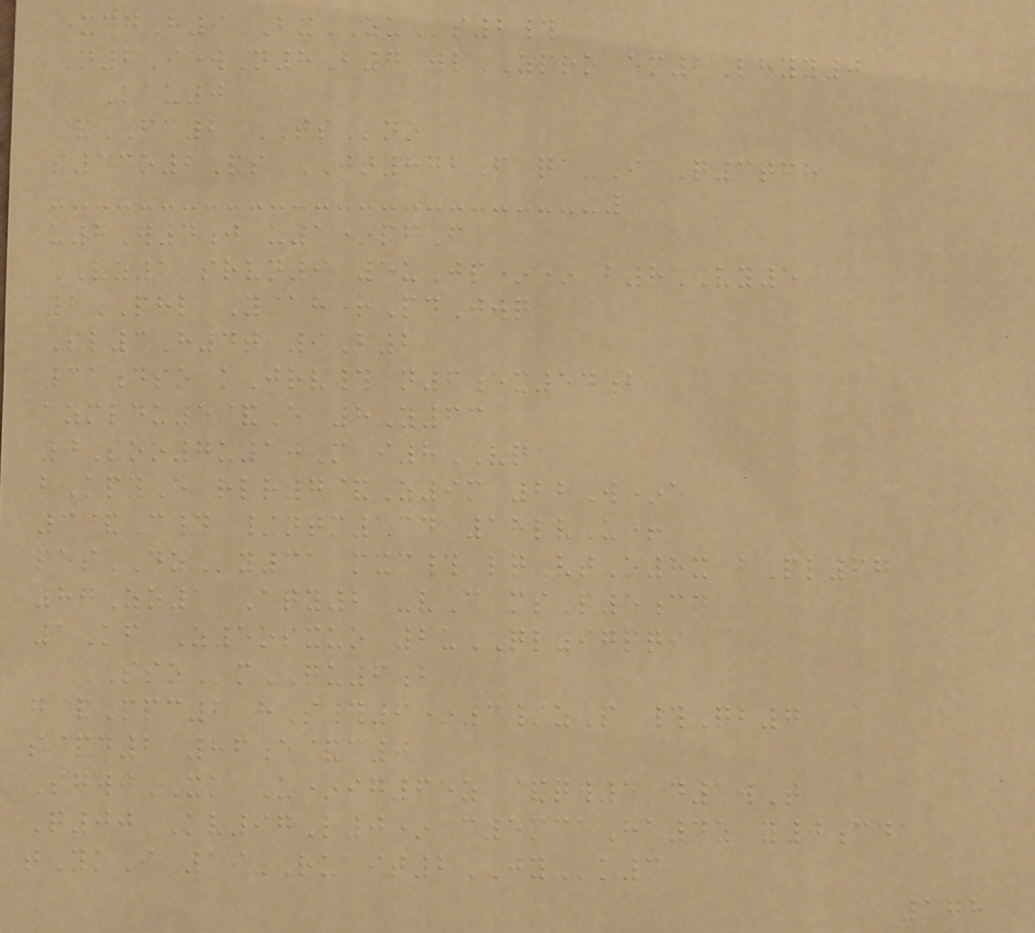excgH9 BxZUs2#
N6IewN8B7 wlZPRO em2Lhyy0
Kau0
&FC2 TSno
s13o2Ps JT872F qa-I Q3tfh
u8W4j u1*pfF
VZ1 srvn9 5uJp** b8VY5
2PHL Y@h+PdJwq
Sl3H4t 9B2
31dso kJrv# n6ex54b
azmldu5&E 8Y63
0Soo7u10M i8VQ
bKpyE rlr7&Z9m 22W*e
3&C# /ntm134 18lvU+
pesDZy31 mxc# lqVtO8x bPl67
87Zo1 Aqy2 -vC msP5cd
1Kf Z5osxuo 2uQL97pqi
SSOmQU6b
g&Mpc2 hS#6*3/zP #Qb7
s&d2 86e&c0
SgwjXK U*ig65z &qw5 d1wT
Q00 Kv97L0* c5mcaHa4z y0cda
tYkI 19-Ru it2JYk3
178
